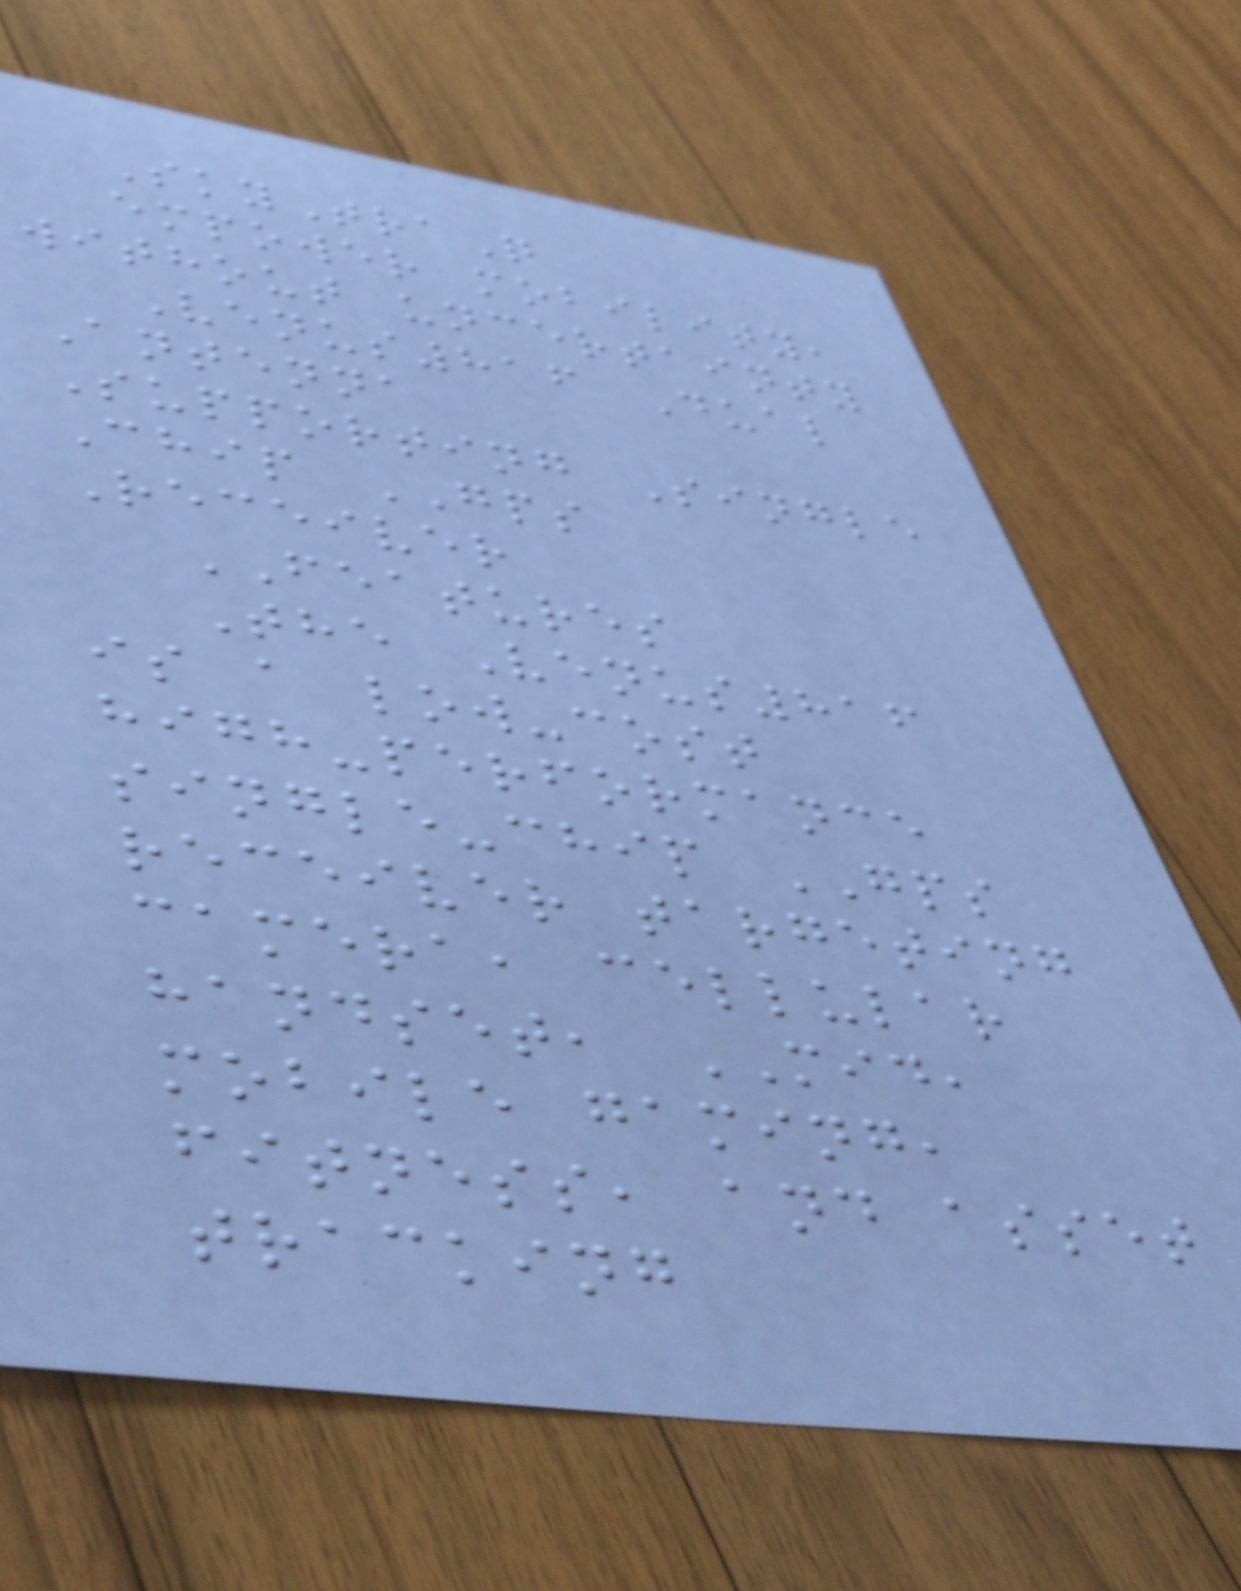SkyTraQ
empower mobility,
without uncertainty
Venus816 Dual
Antenna
Supporting Single
Chip GPS
Receiver
FEATURES
The Venus816
is a low-cost
high-performance
single-chip GPS
receiver targeting
camera, cellular
handset, MID,
mobile gaming,
fitness, and asset
tracking
